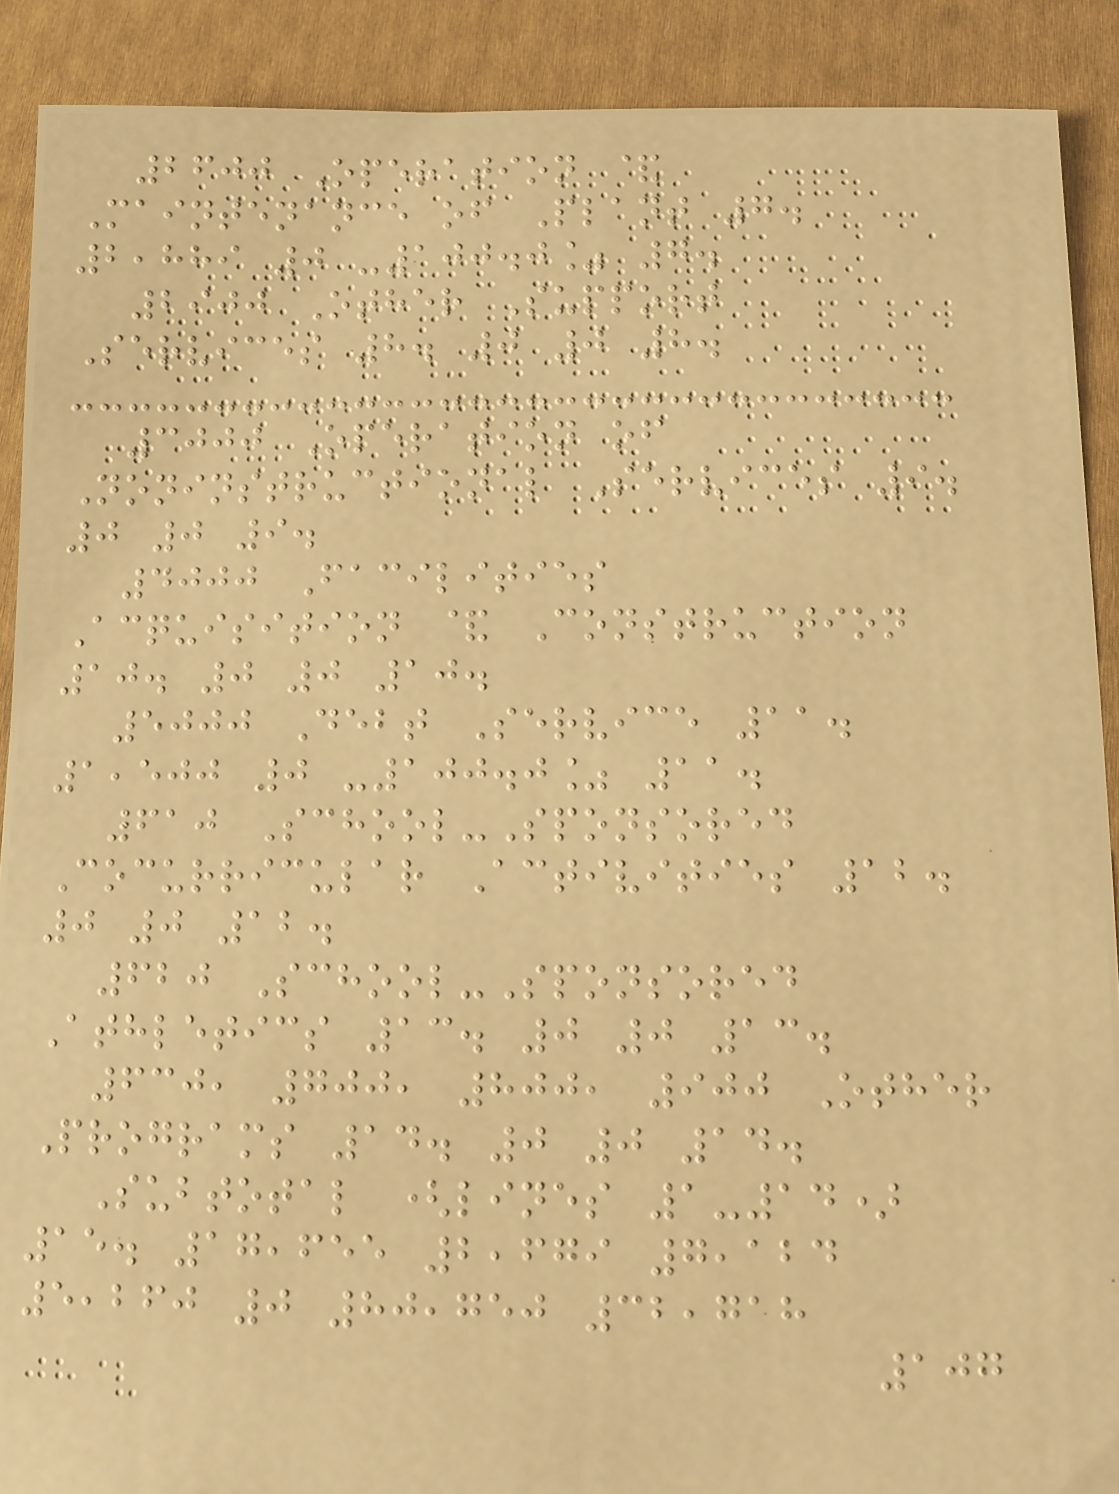2600 Operation &
Maintenance of Plant 7.
2,889 0 -100.0% 7.
2900 Other Support
Services 8. 0 0 8.
3000 Operation of
Noninstructional Services 9.
0 0 9.
4000 Facilities
Acquisition & Construction
10. 0 0 10.
5000 Debt Service 11.
1,500 0 -100.0% 11.
610 School-Sponsored
Cocurricular Activities 12.
0 0 12.
620 School-Sponsored
Athletics 13. 0 0 13.
630, 700, 800, 900 Other
Programs 14. 0 0 14.
Subtotal (lines 1-14)
15. 17,655 2,679 7,124
5,260 0 80,750 32,718
107
